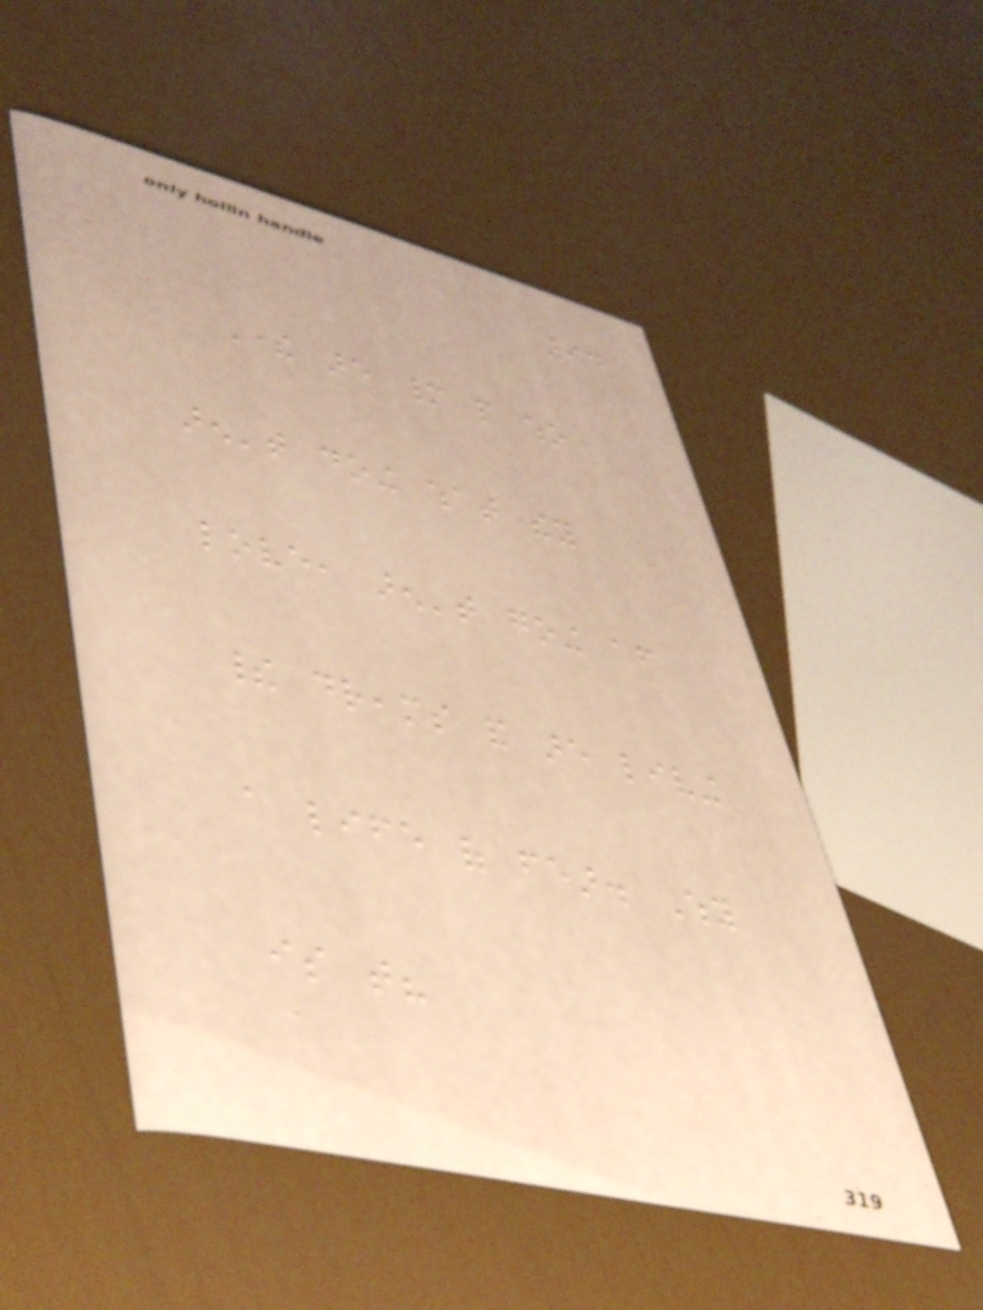94
There are many people who
aren't doing what they
love, aren't going after
their dreams and are living
a life of fear. Why
is that?
